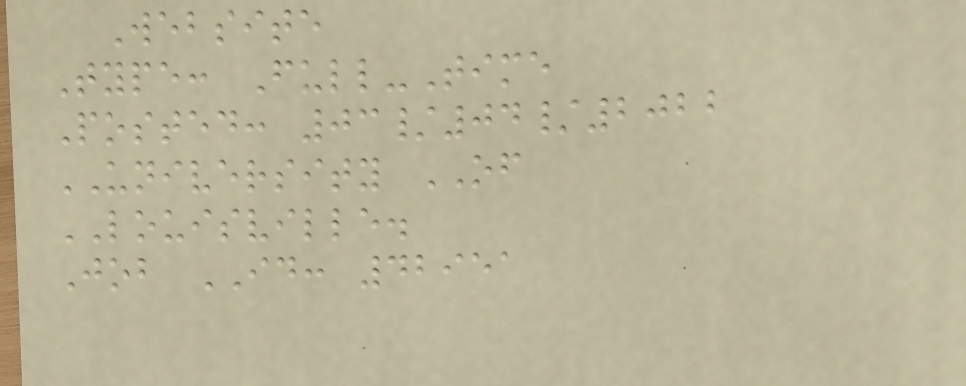Website
Type: Full-Time
Posted: 03/04/2022
UNIVERSITY OF
LOUISVILLE.
Job ID: 42951
